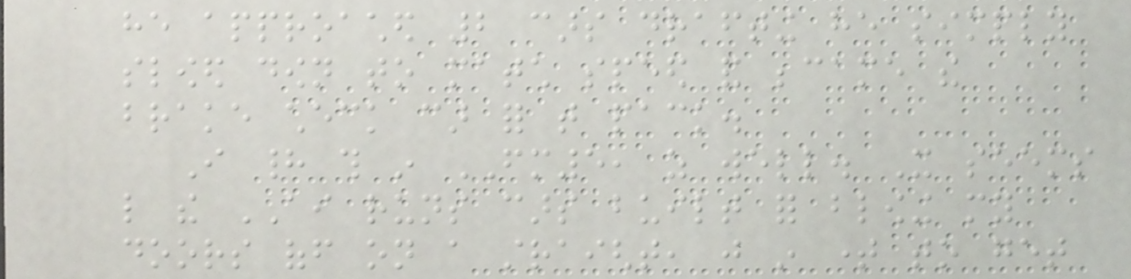he approached 2 cars drafting he simply
slowed down to match speed and became the
brake check car for that pack.
I had this in FM5, as well. It seems
like the AI runs cars built for blowing my
doors off on a straight, just in time to get
